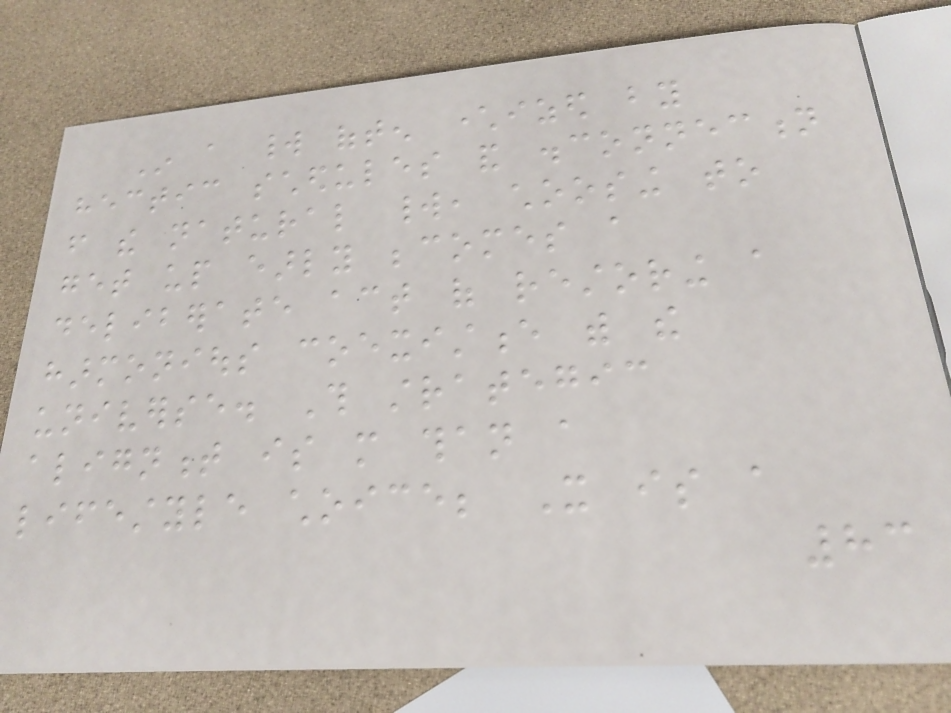In a world often characterized by
hectic schedules and disconnection
from the natural world, choosing to
get up early becomes a
deliberate act of restoring a
harmonious coexistence with the
universe. This strategic
alignment is more than a
lifestyle choice; It is a
83
